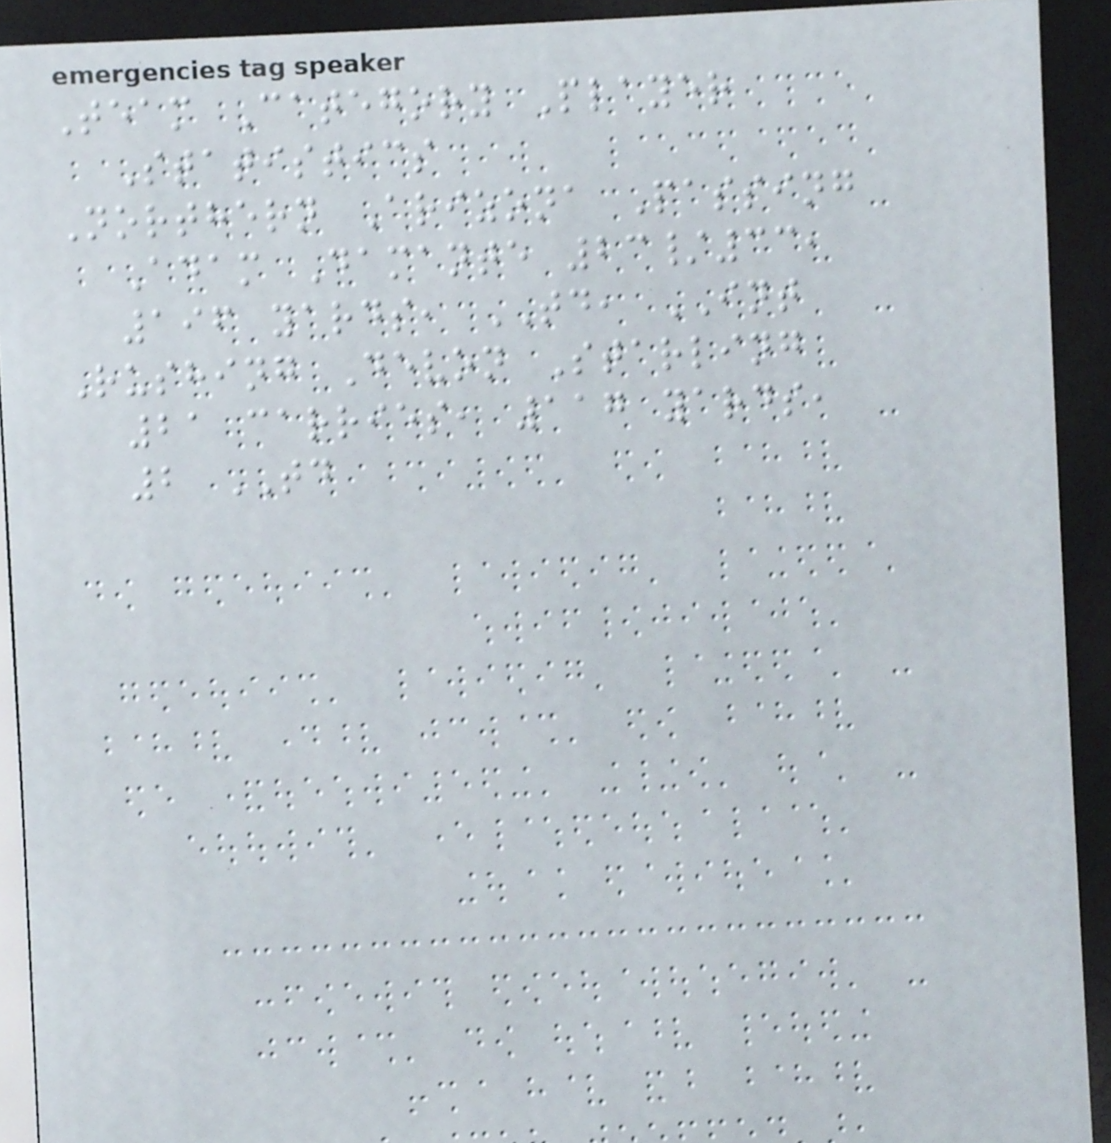Team Category Player
Statistics
Northern Arizona Passing
Adam Damante 23/33,
196 yards, TD, INT
Rushing Devon Starling
21 carries, 117 yards,
2 TD
